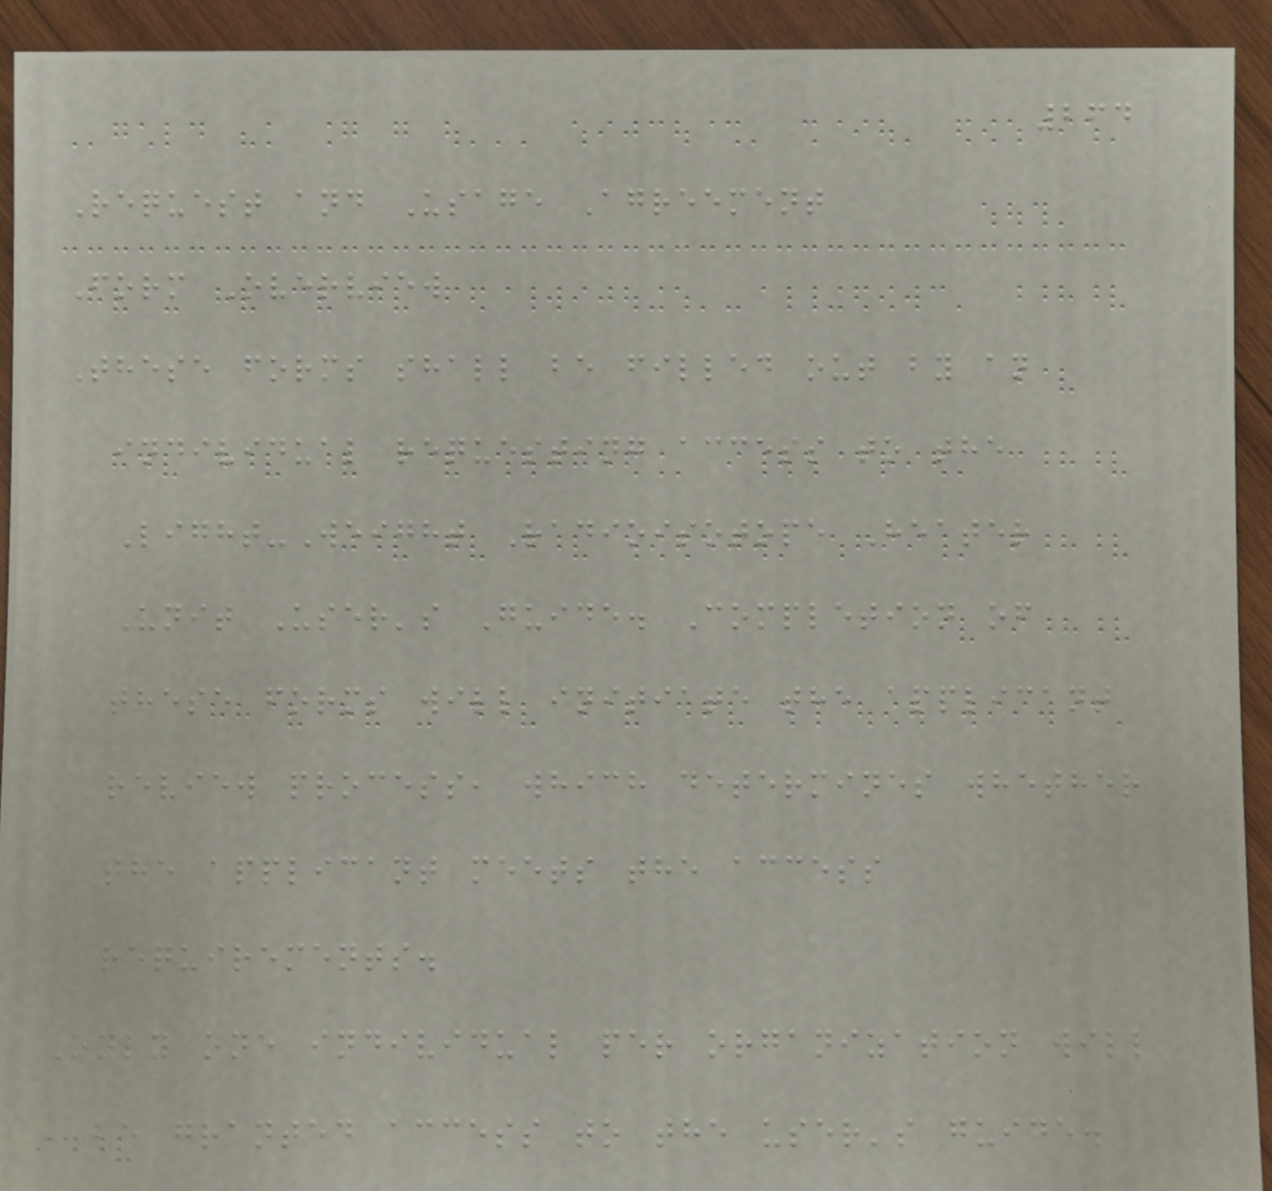264
Request and Usage Agreement
Form Overview
These forms shall be filled out by an
individual requesting access to the
Light-Weight Radioisotope Heater
Unit User's Guide. Completion of
these forms will initiate the applicant
review process, which determines whether
the applicant meets the access
requirements.
Only one individual per organization will
be granted access to the user's guide.
